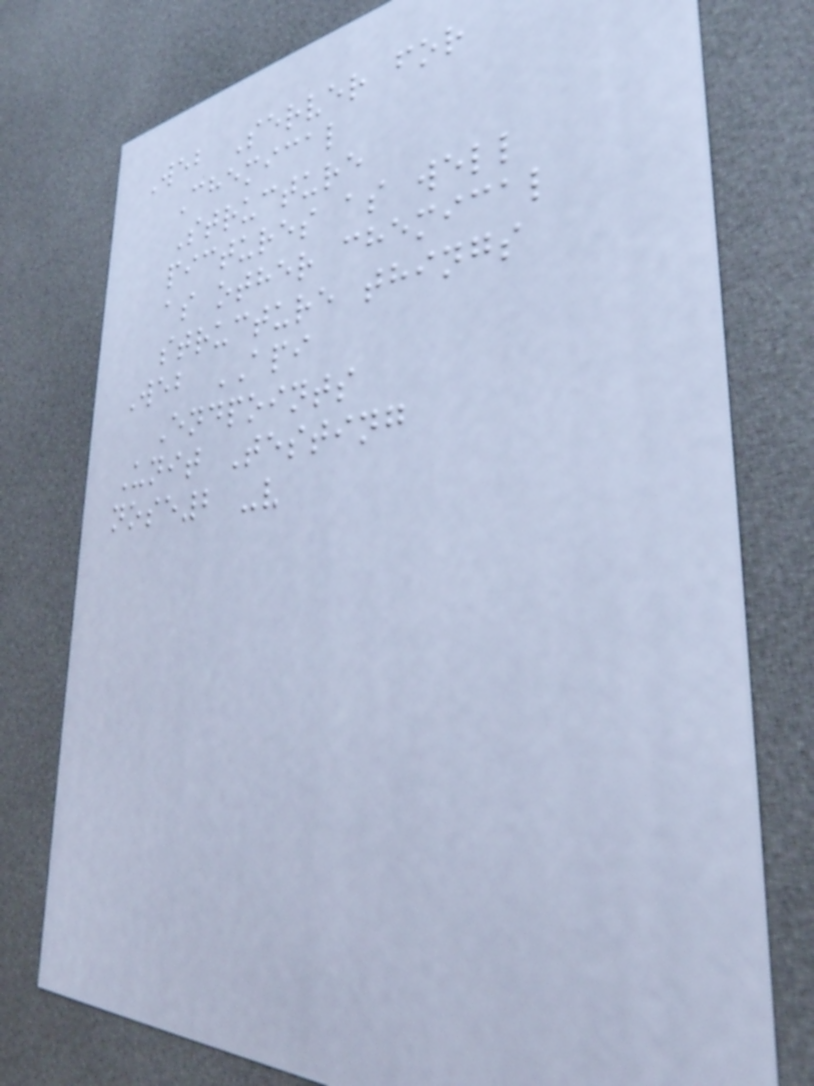Web Server for
Chemical
Structure
pictures as well
as other chemical
structure things
Web API
Endpoints
Unit Testing
nose2 -v
